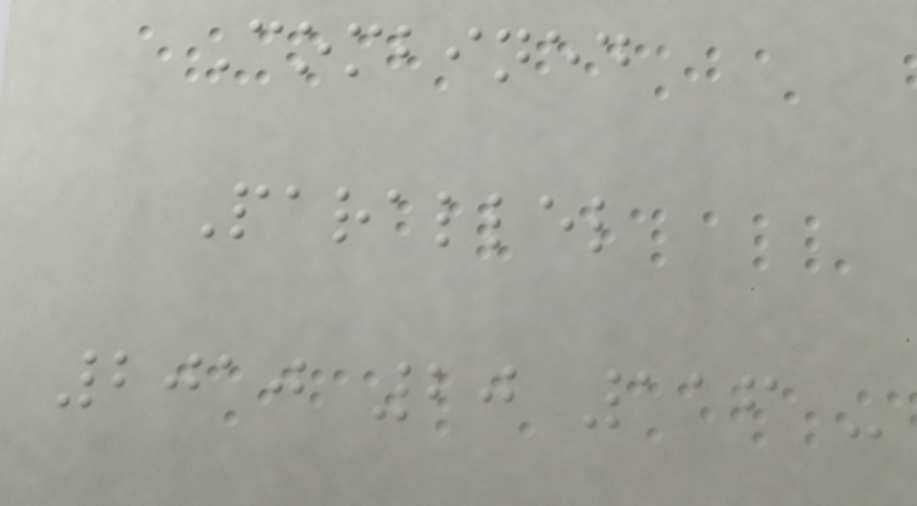Combined
Parallel
2010 20 116 -
